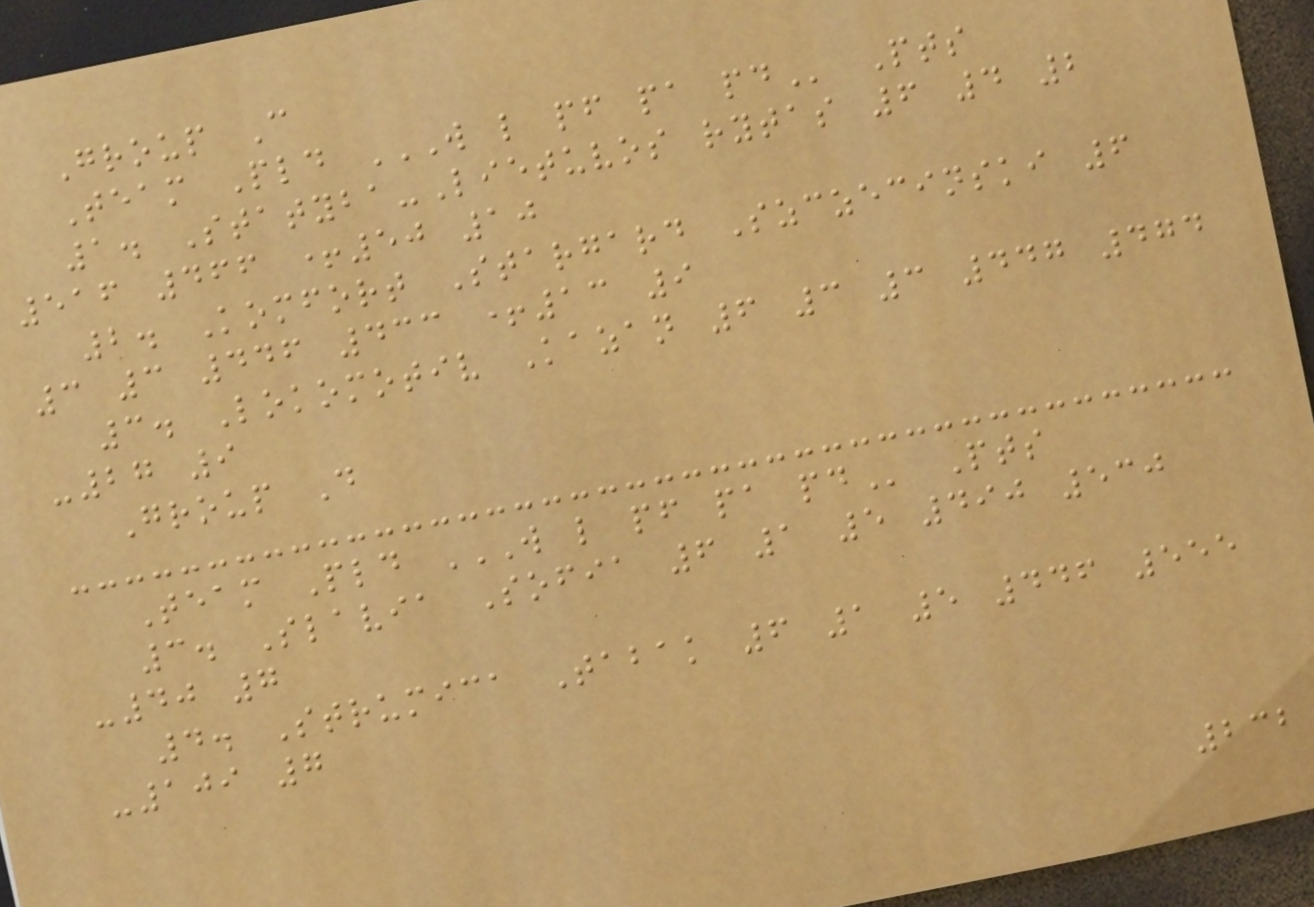Group C
Team Pld W L PF PA PD Pts
1. Statyba-Lietuvos rytas 6 4 2
516 466 +50 10
2. Komfort Stargard Szczecinski 6
3 3 446 433 +13 9
3. Lokomotiv Kazan 6 3 3 447 474
-27 9
Group D
Team Pld W L PF PA PD Pts
3. Slavia Sofia 6 1 5 490 530
-40 7
4. Strumica Tabak 6 1 5 446 555
-109 7
232
